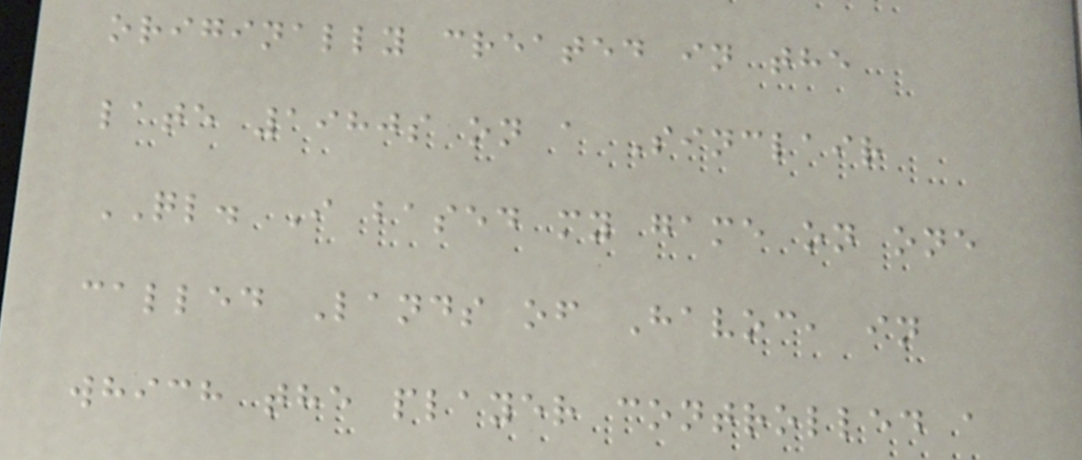originally created in the
late 1980s on a Sinclair
QL. I based my game on one
called Lands of Havoc, in
which the player controlled a
